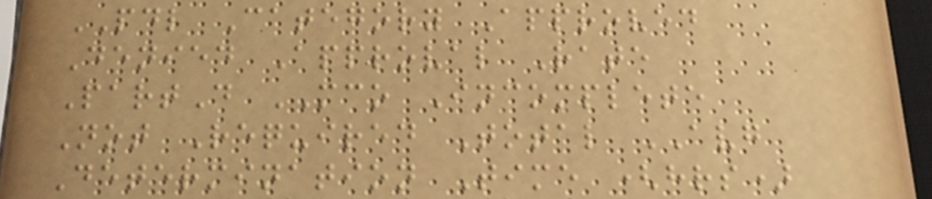PDL Category Approved
Denied Approval Rate
PartD MCO Incomplete
Not Required Total AVG
Determination Time (hrs)
